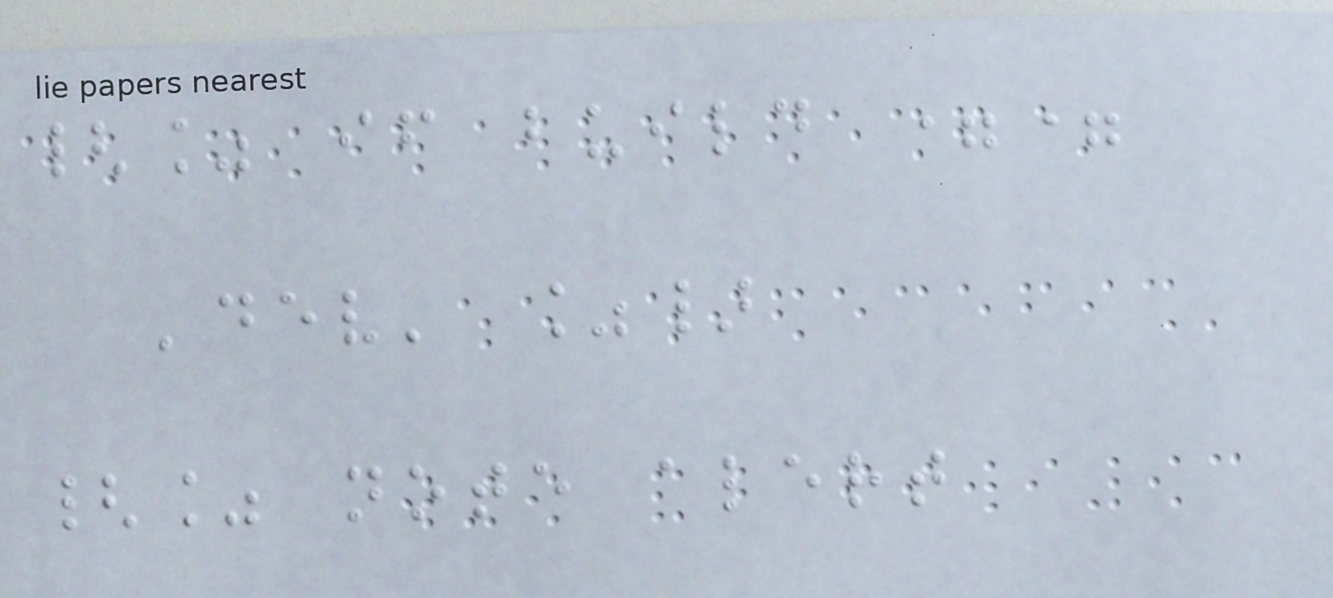{% if build ==
'dev' %}
{% note alert
